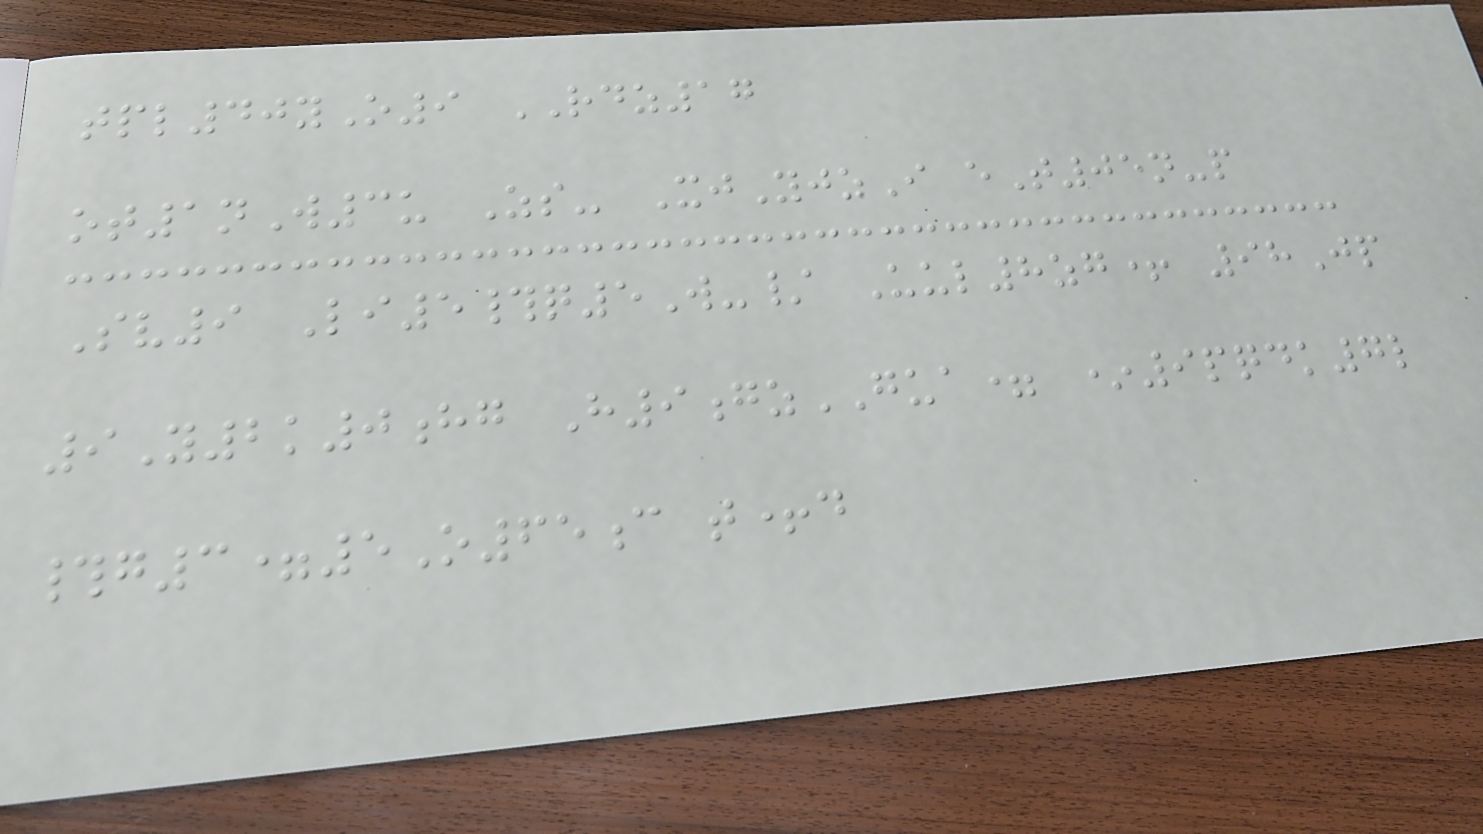tpl40yO9 RDZ17
ot1nW3u Zs- XjYjzI eT05n-p
Sv9 Li5#q5W-/ Uul8zg+ 98Jp
9Y2k0hg H9gzGUA= *9pqdk7l
#g3=5O65c t+d
